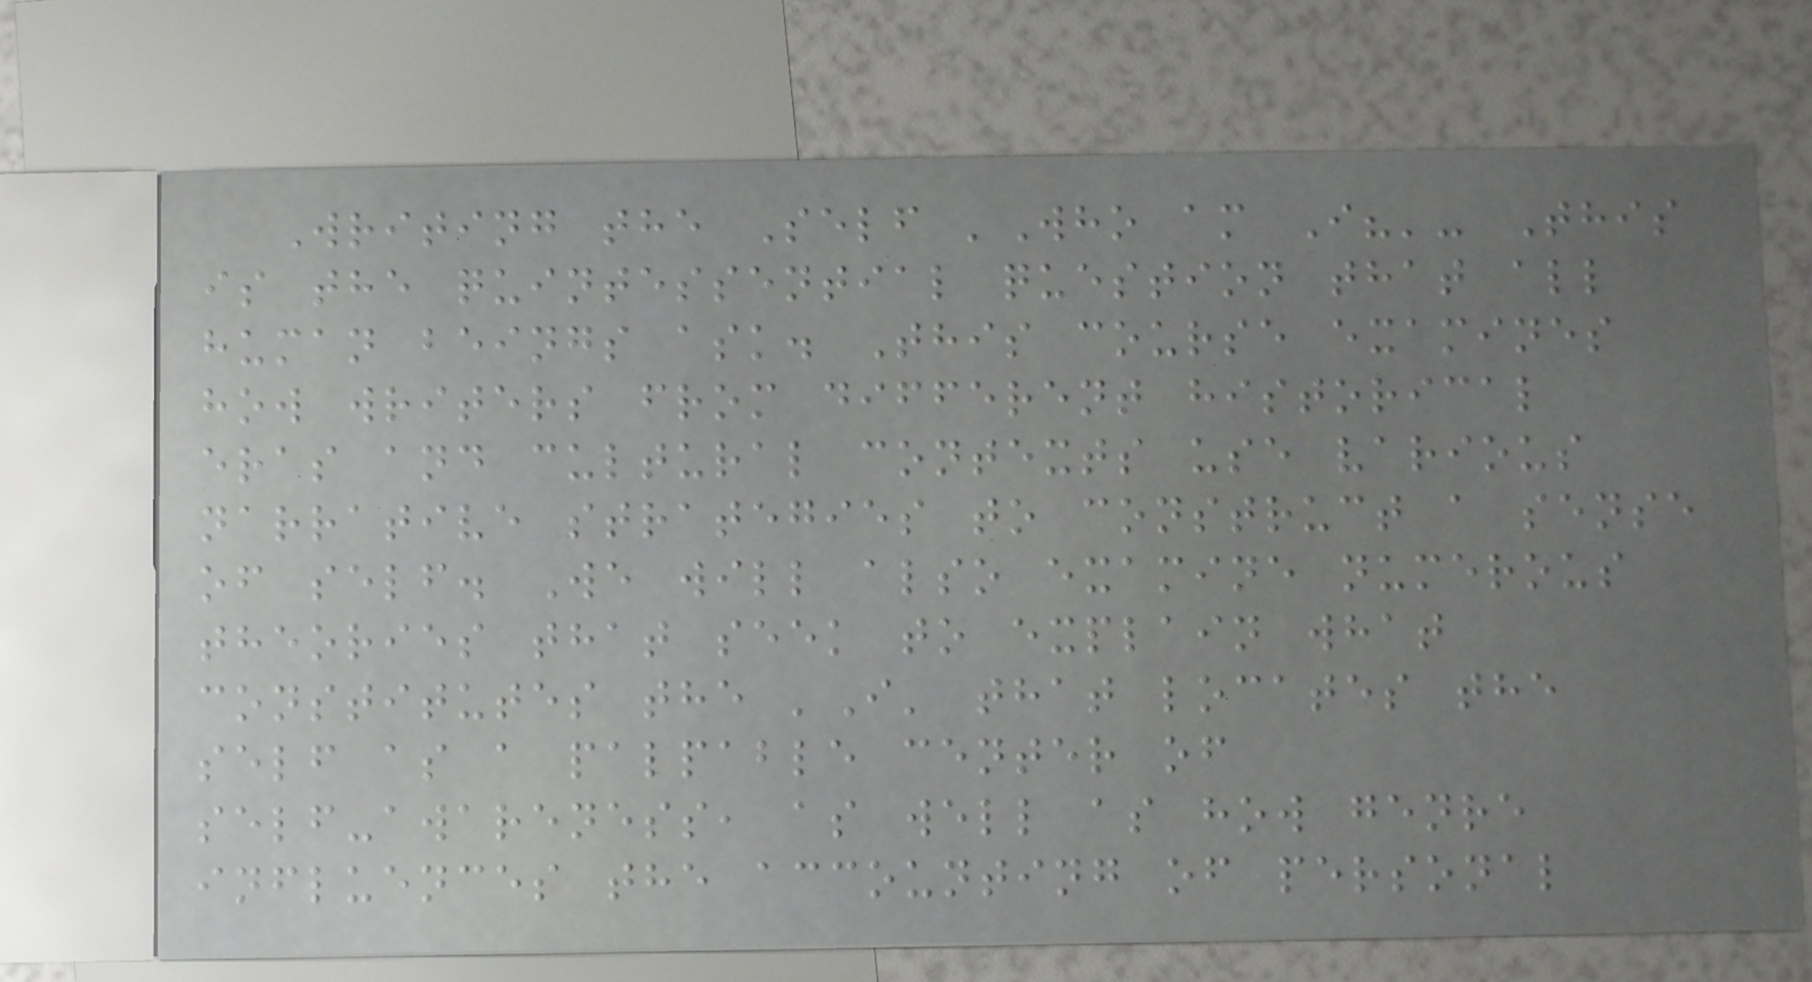Writing the Self 'Who am I?'- This
is the quintessential question that all
human beings ask. This course examines
how writers from different historical
eras and cultural contexts use various
narrative strategies to construct a sense
of self. We will also examine numerous
theories that seek to explain what
constitutes the 'I' that locates the
self as a palpable center of
self-awareness, as well as how genre
influences the accounting of personal
